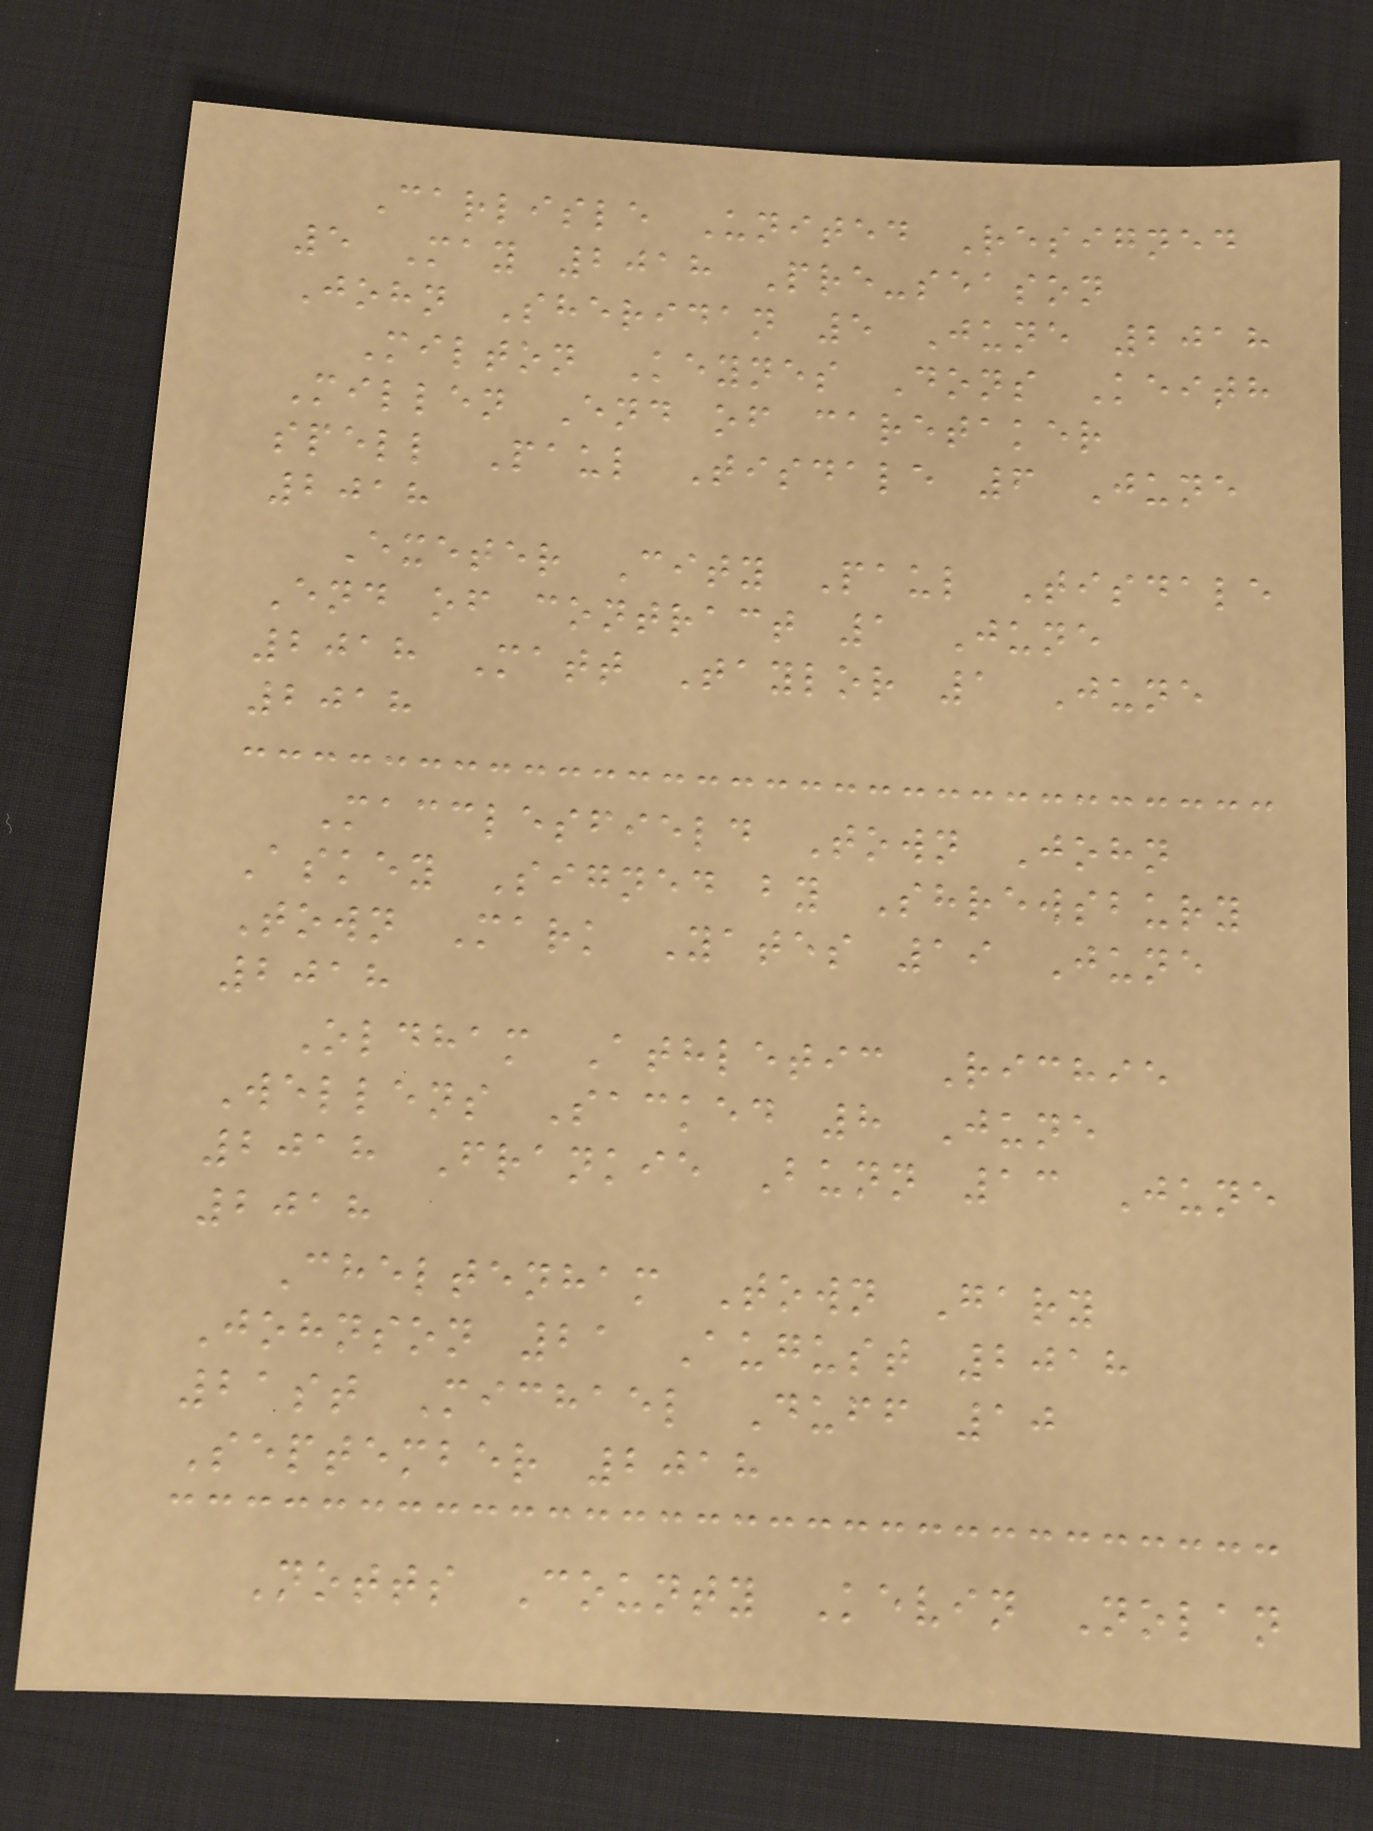Carlisle United Resigned
5 May 2018 Pre-season
John Sheridan 5 June 2018
Milton Keynes Dons Keith
Millen End of caretaker
spell Paul Tisdale 6 June
2018
Exeter City Paul Tisdale
End of contract 1 June
2018 Matt Taylor 1 June
2018
Macclesfield Town John
Askey Signed by Shrewsbury
Town Mark Yates 19 June
2018
Oldham Athletic Richie
Wellens Sacked 8 June
2018 Frankie Bunn 13 June
2018
Cheltenham Town Gary
Johnson 21 August 2018
21st Michael Duff 10
September 2018
Notts County Kevin Nolan
